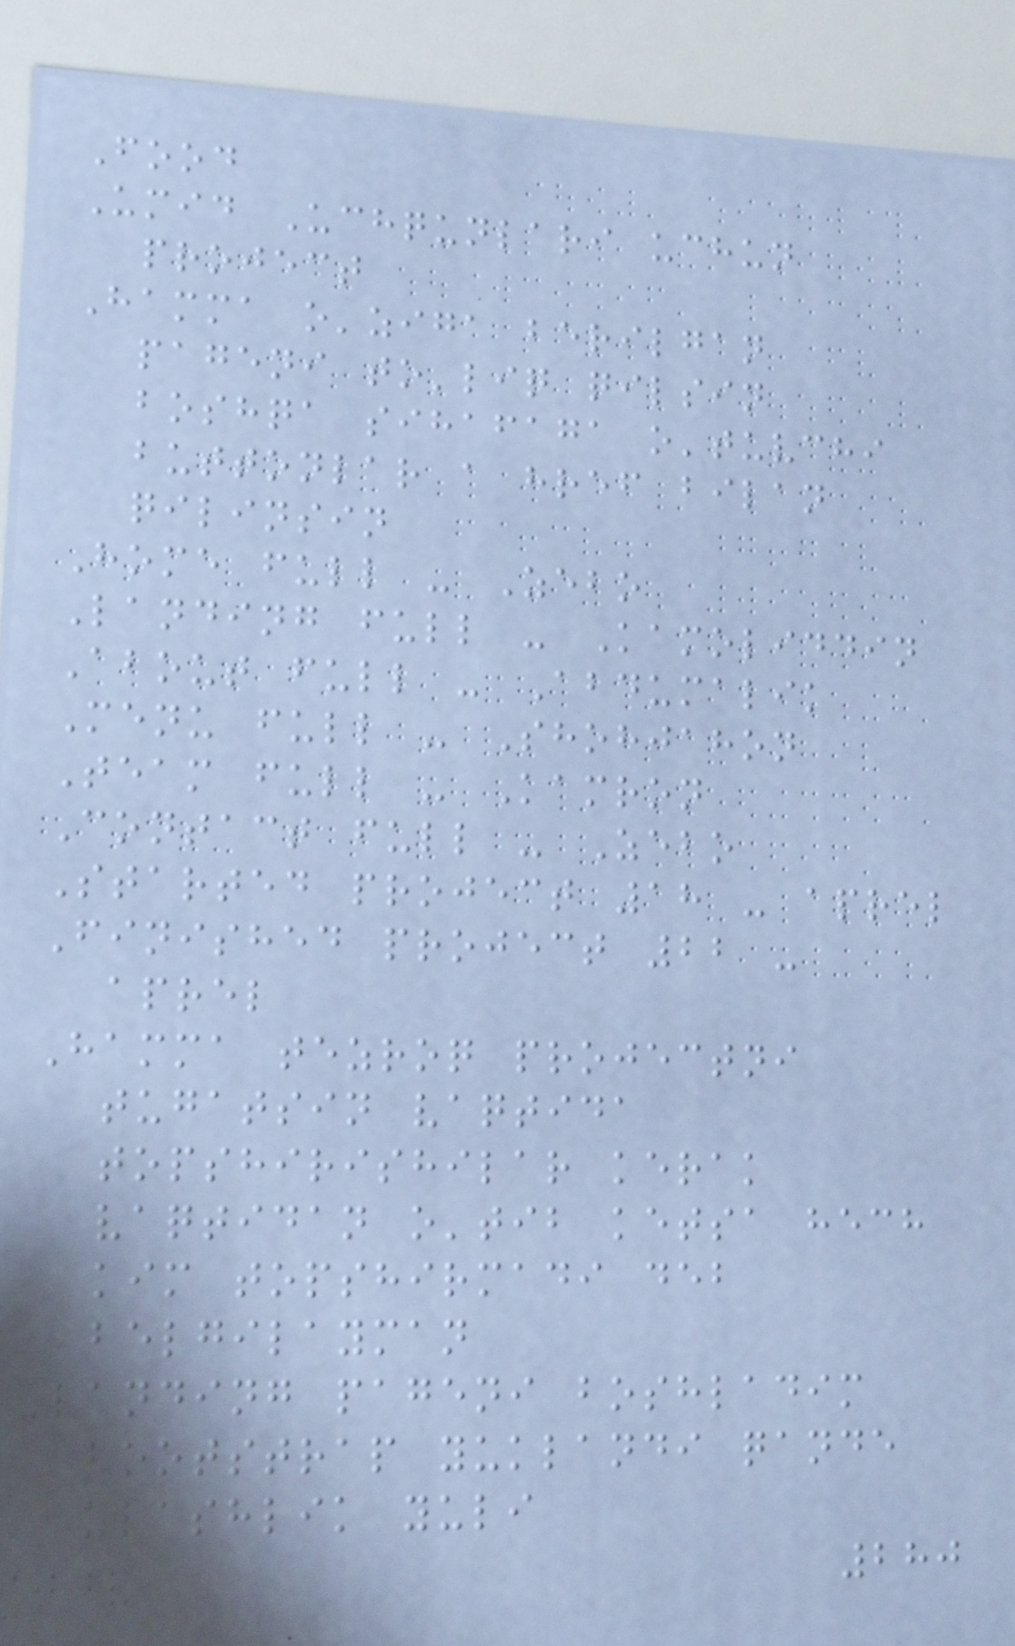Food
Umid Uchqunlari uchun
project
Hamma o'ziga berilgan
pageni to'liq qilsin
boshqa sihafaga o'tuvchi
buttonlar a href bilan
qilinsin
Home full - Zebo
Landing full - Kamoliddin
About full - Abdumalik
Menu full - Shohjahon
Team full - Kamron
Contact full - Zebo
Started project 18 - aprel
Finished project 22 -
aprel
Hamma tezroq projectni
tugatsin vaqtida
topshirishilar kerak
vaqtidan o'tib ketsa hech
kim topshirmadi deb
belgilayman
Landing pageni boshladim
bootstrap yuklandi qande
ulashlik yuli
280
